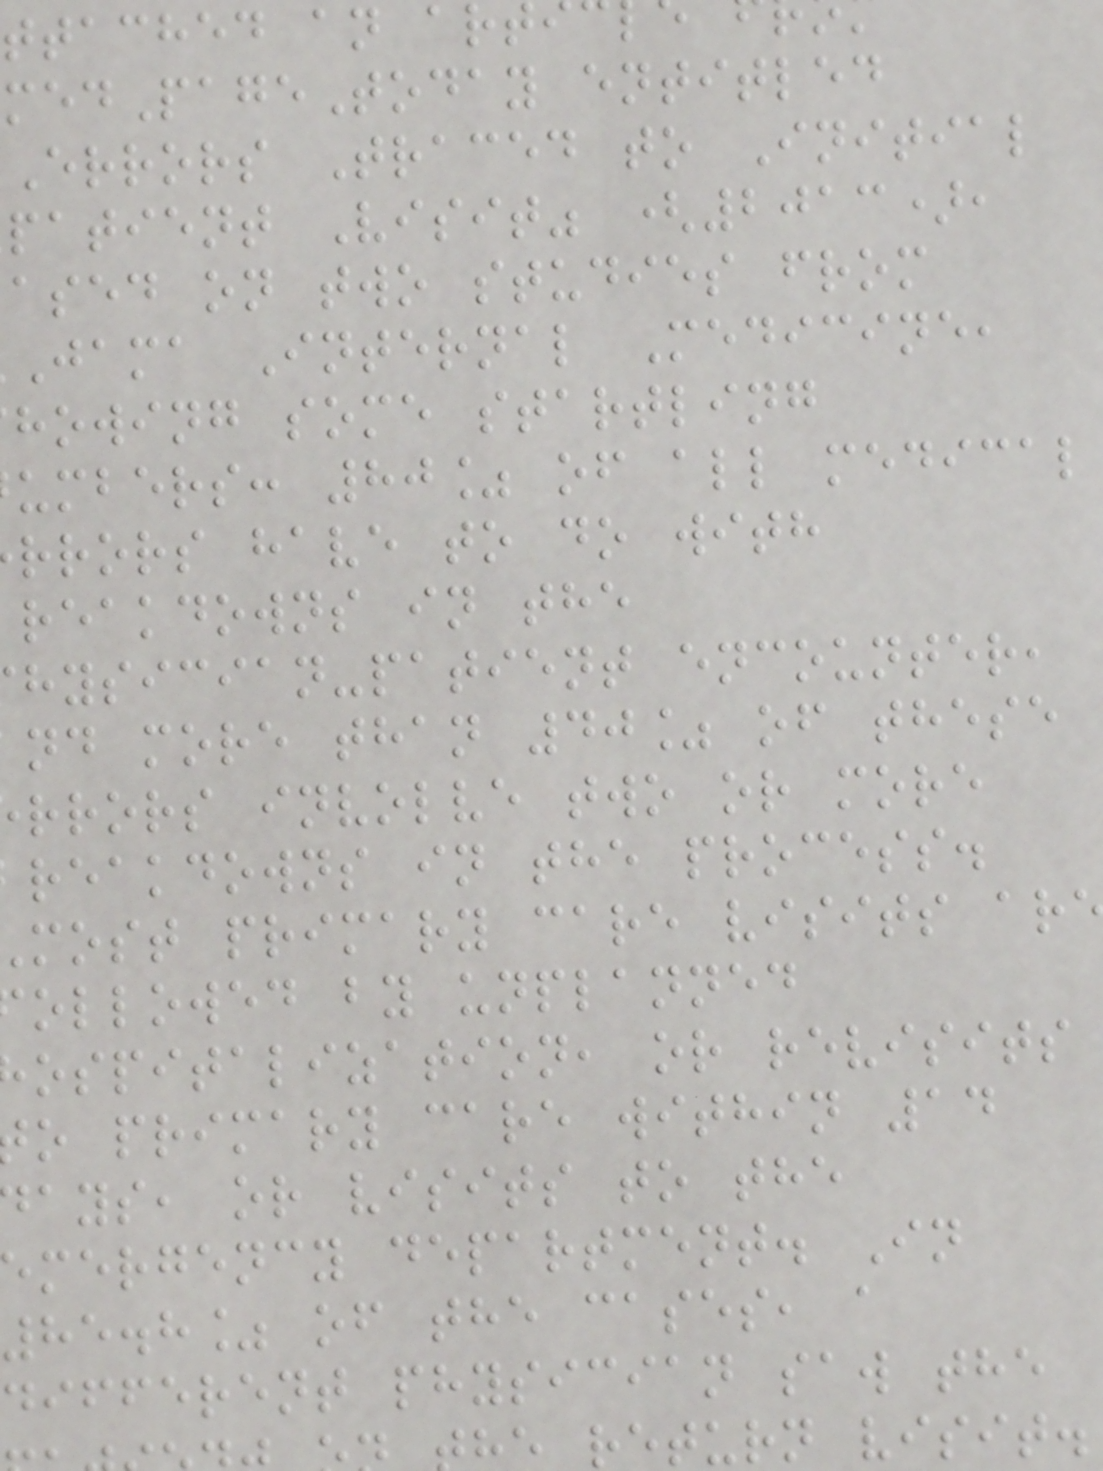ttached an art
edPageToday entitled
Errors Traced to Initial
patient Visit" (2013),
ased on two studies from
jama Internal Medicine,
howing some startling
umbers: 80% of all medical
rrors have to do with
reakdowns in the
hysician-patient encounter,
nd more than 40% of these
rrors involve two or more
reakdowns in the process.
most primary care visits ar
ollowed by unplanned
ospitalization, or revisits
o primary care within 14
ays, or visits to the
emergency department. In
85.8% of the cases, a
different physician saw the
return visit.
